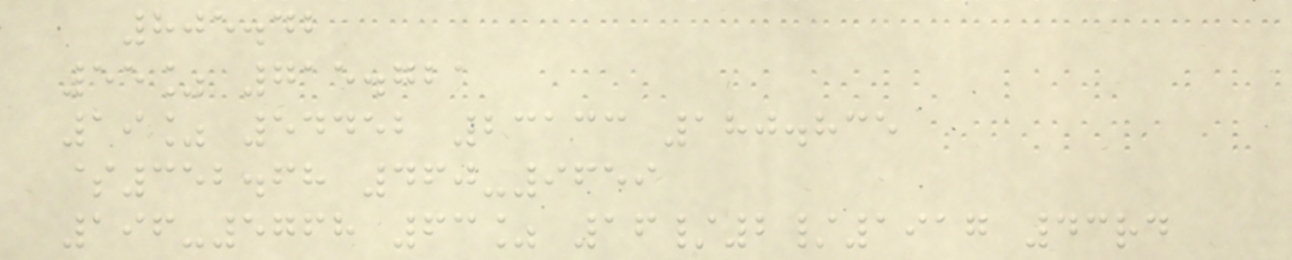805.42
55% 715.721
19% 54452 23133 180.835
$352.68 460-9659
196-5768 63% 16/2/1917 43rd
